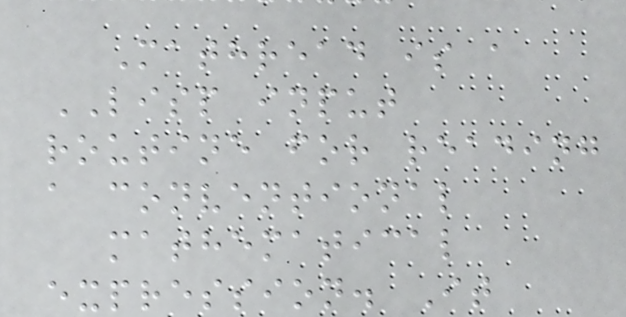Mathread is a
LISP input
routine for reading
a conventional
mathematical
expression. It
